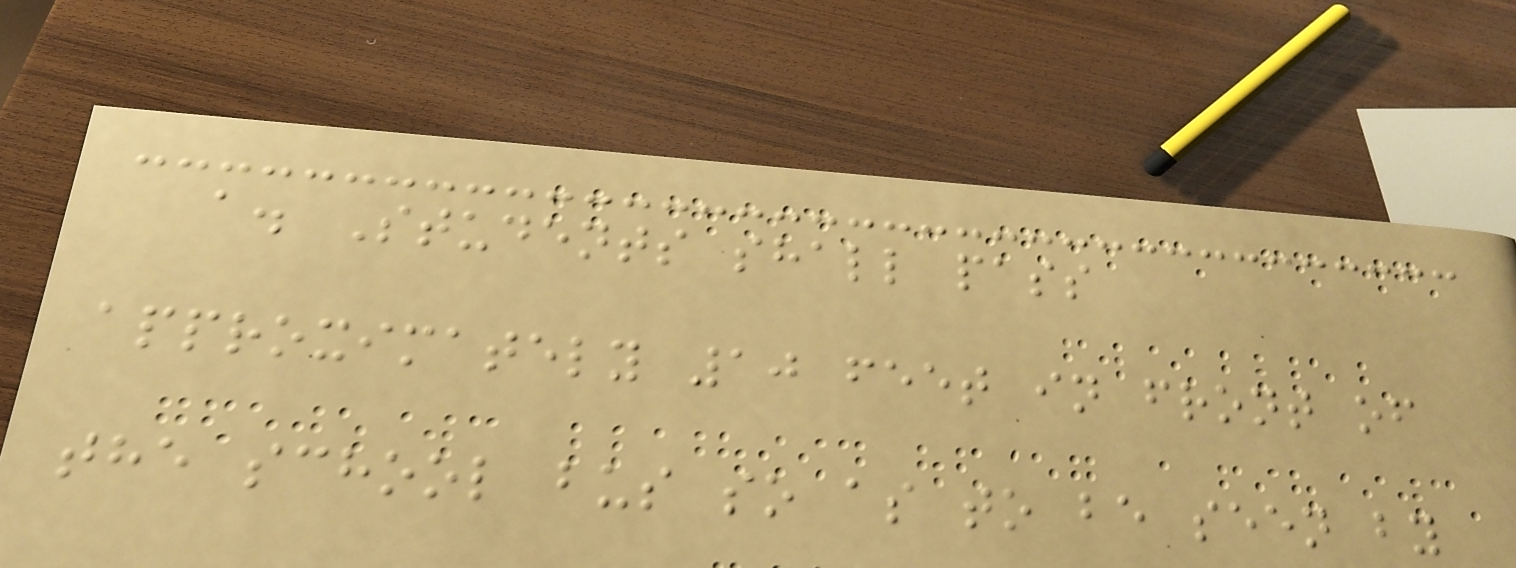a. Students shall pass
approximately 10 feet in front of
the school bus so as to be seen by
